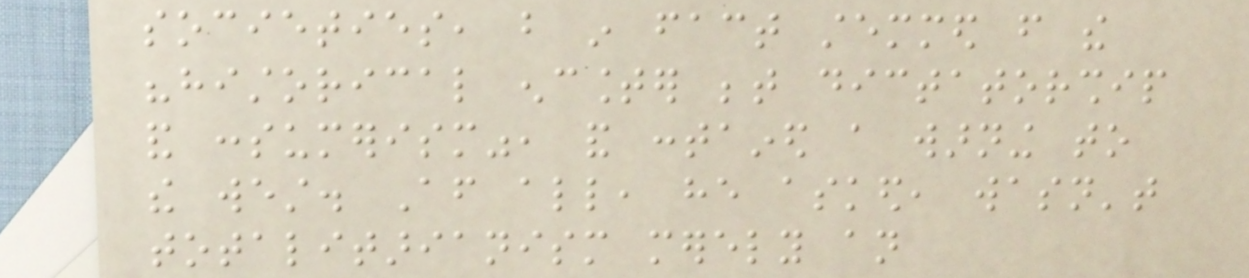societies, but in fact stemmed from the
"historical encounter between dictatorship
and consumerism", and contained a warning to
the west. After all, he asked, wasn't
totalitarianism merely an
